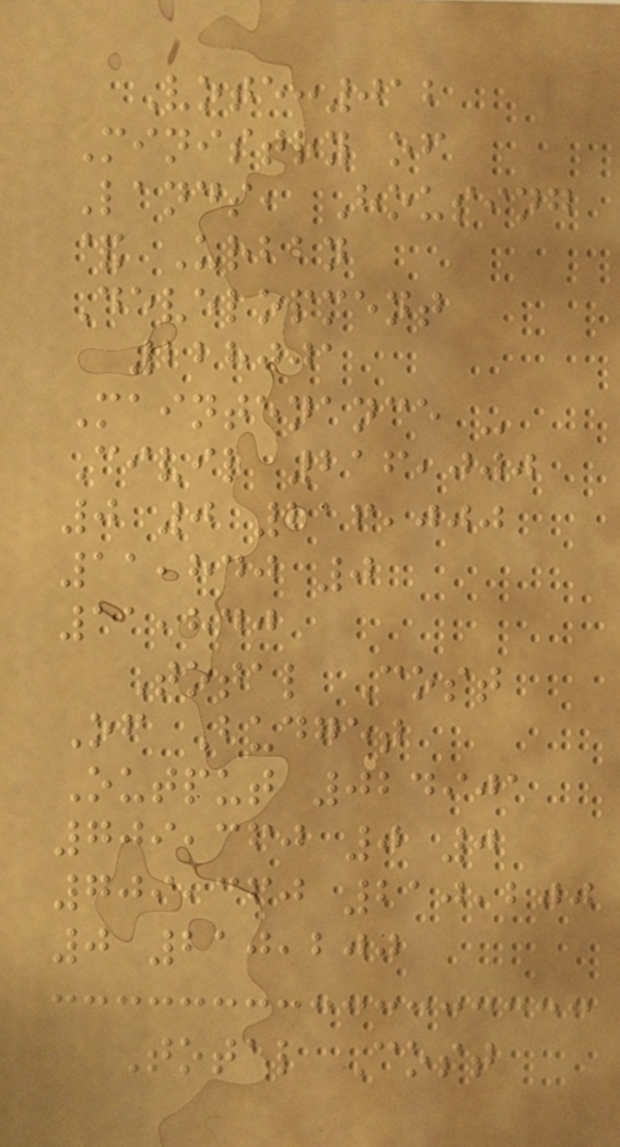Vote:012
Ministry of
Lands, Housing
& Urban
Development
228001
Maintenance -
Civil 216,000
0 0 216,000
11,840 0
11,840
Total Cost
Of Budget
Output 024901
709,360 0 0
709,360 210,200
0 210,200
Total Cost
